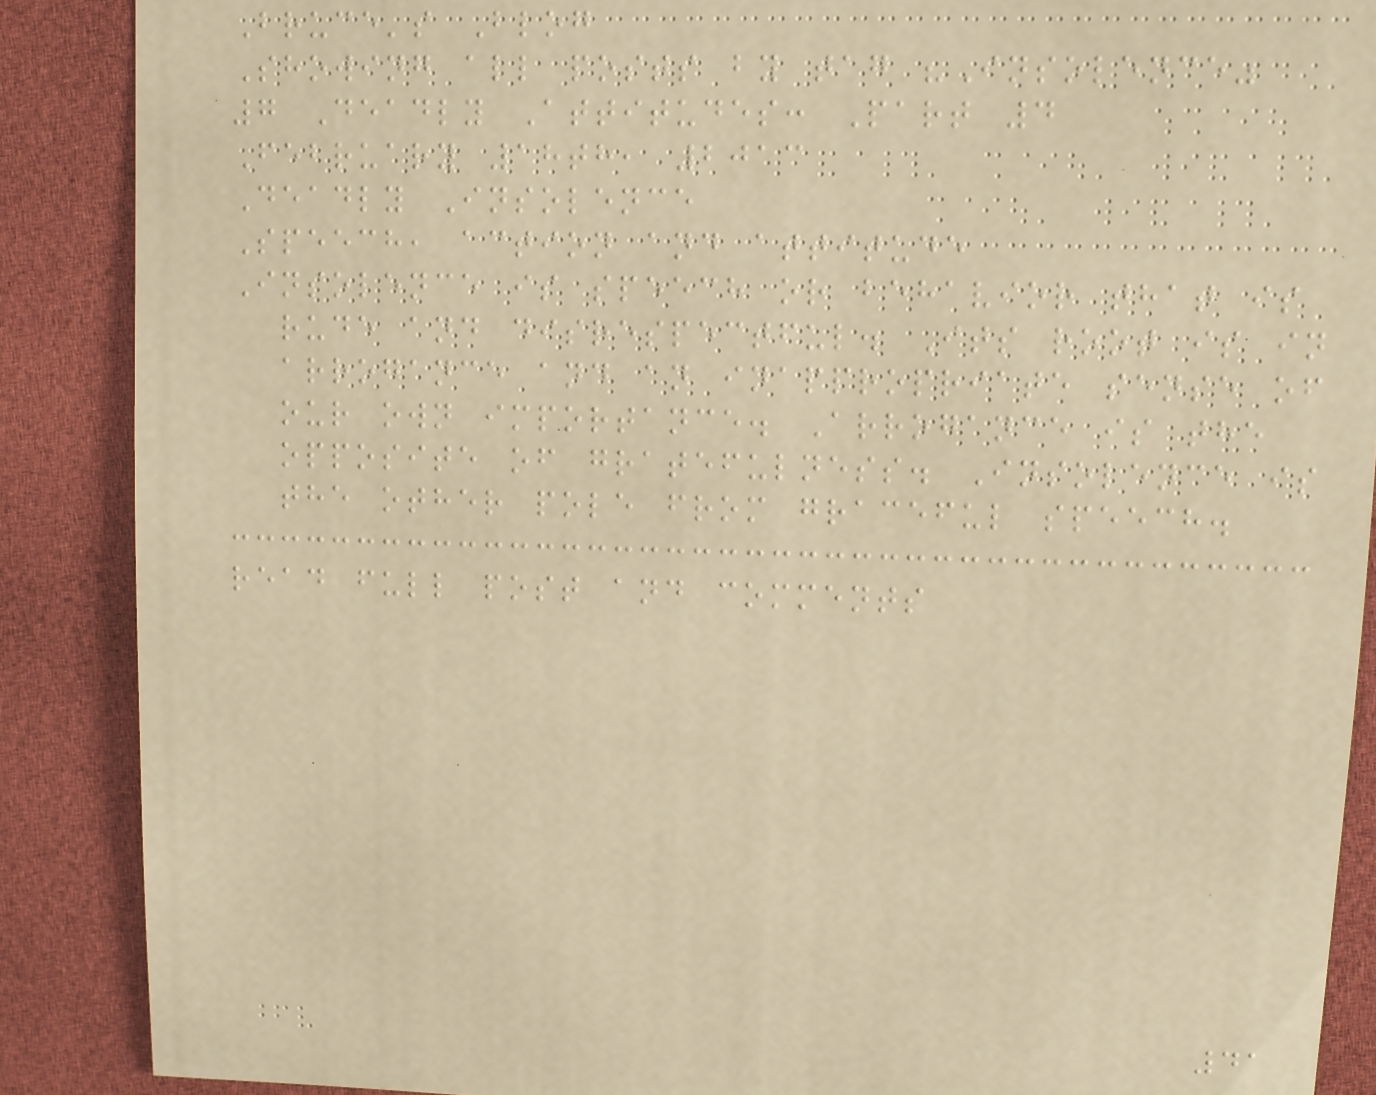Bruce's Blog
Showing all posts by tag "Insolence"
7 Deadly Attitudes: Part 4
February 18th, 2013
Deadly Insolence
Speech, action and attitude
Insolence is speech or behavior that is
rude and disrespectful. Its root is in
arrogance and an inappropriate sense of
our own importance. Arrogance is the
opposite of gratefulness. Insolence is
the other pole from graceful speech.
read full post and comments
41
